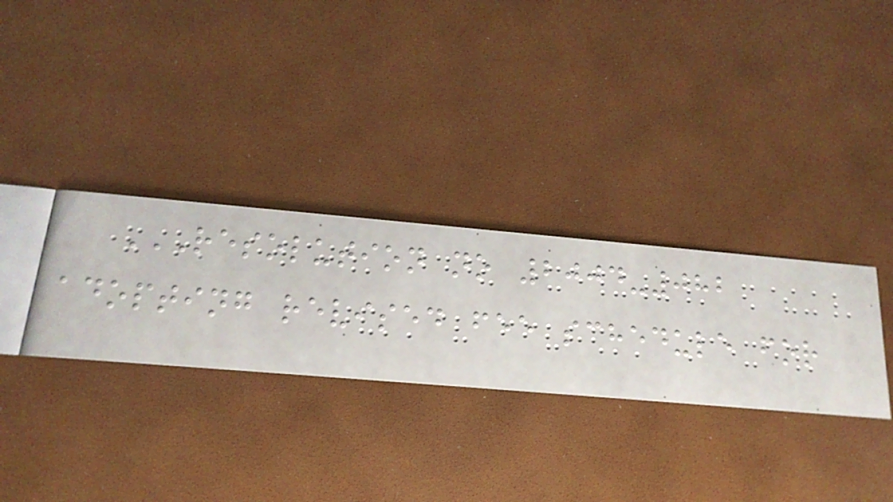RESOLUTION NO 2004-082
ADOPTING REVISED FEE SCHEDULE FOR
